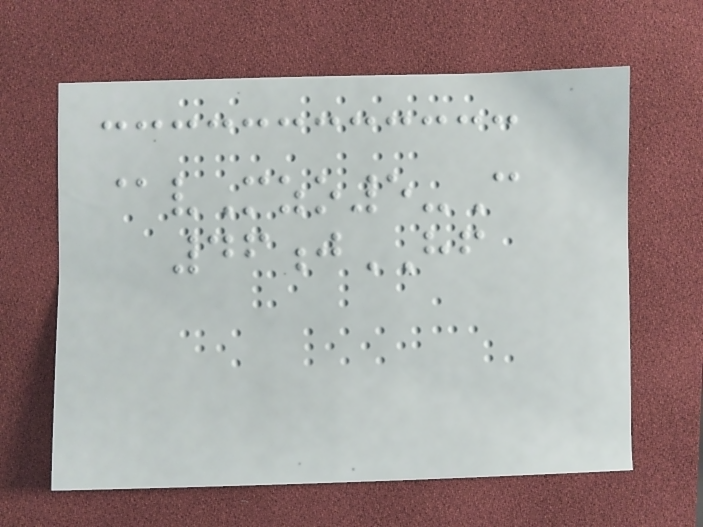@vMzo5-C
46jHF
